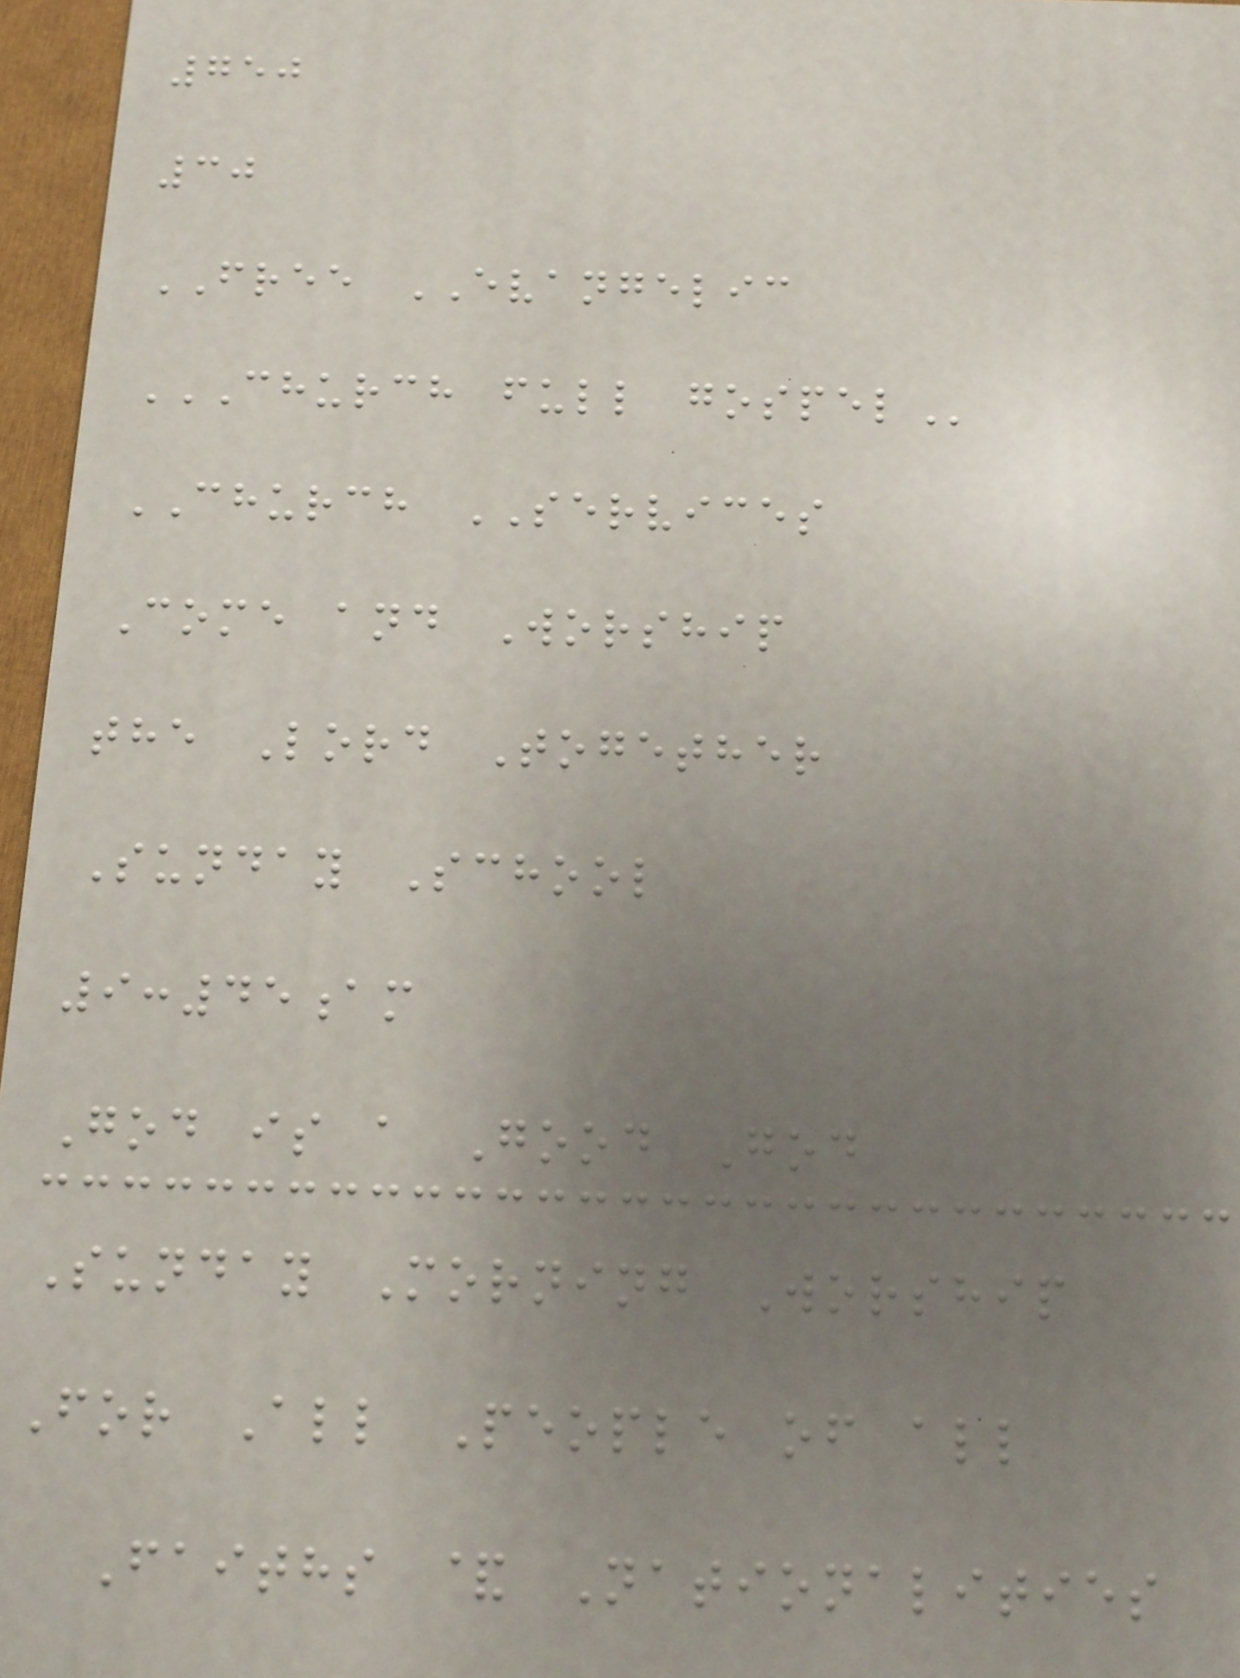750
30
FREE EVANGELIC
CHURCH FULL GOSPEL
CHURCH SERVICES
Come and Worship
the Lord Together
Sunday School
9:45am
God is a Good God
Sunday Morning Worship
For All People of all
Faiths & Nationalities
